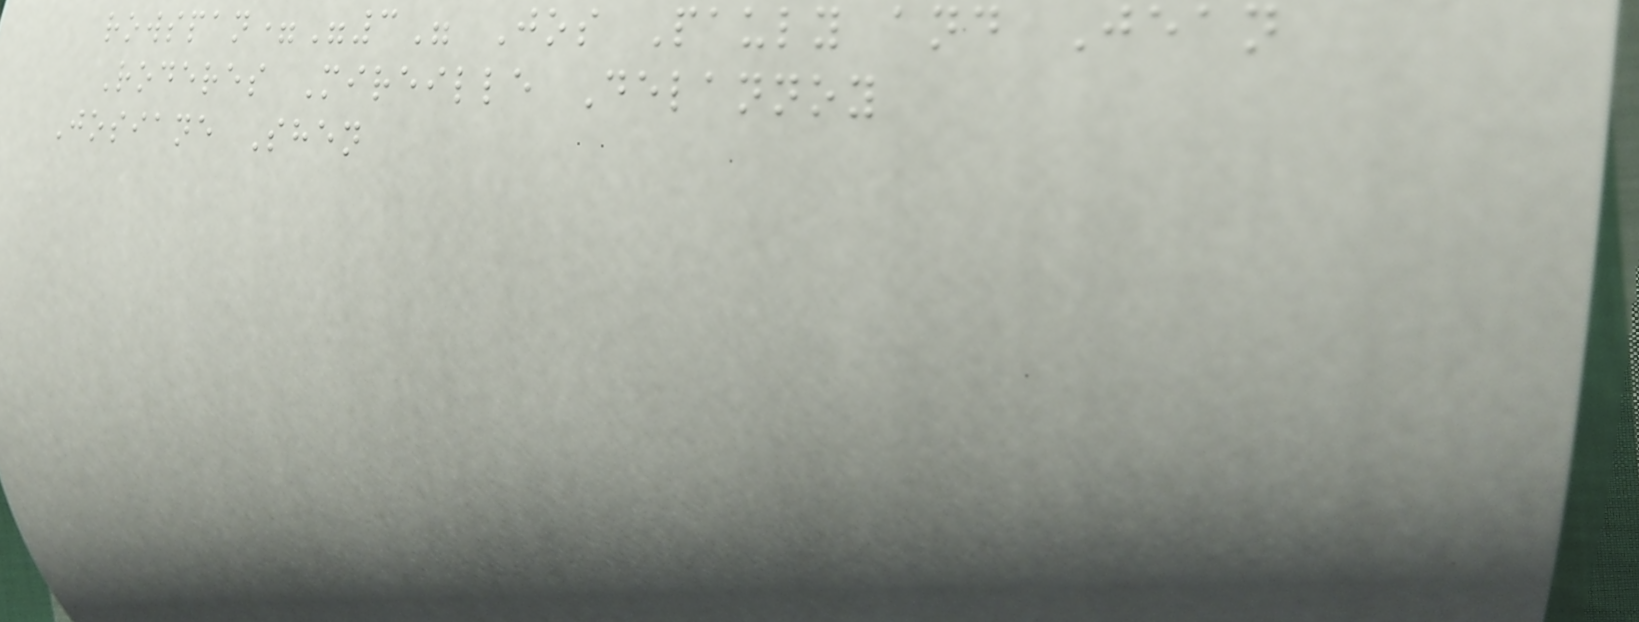rowspan="3" Jos Pauly and Jean
Roderes Mireille Delannoy
Josiane Shen
